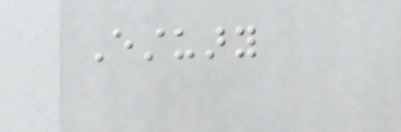Estuary
